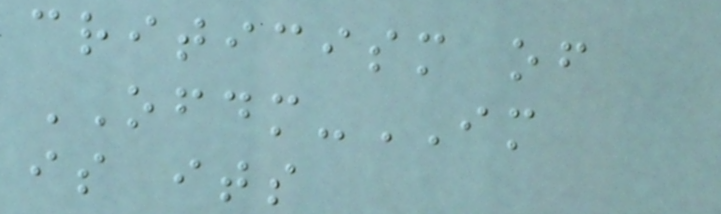criticism of
OFDM-IM
is its
